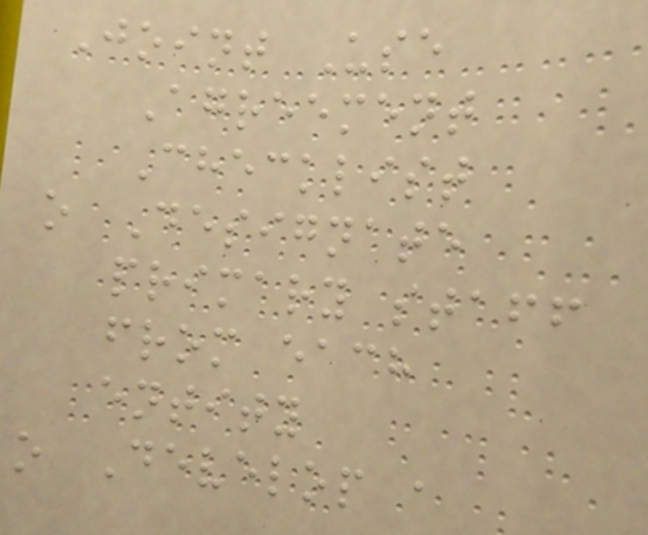Joint Use
Agreement
Checklist
o Designate
primary staff
from each
entity
o Develop a
